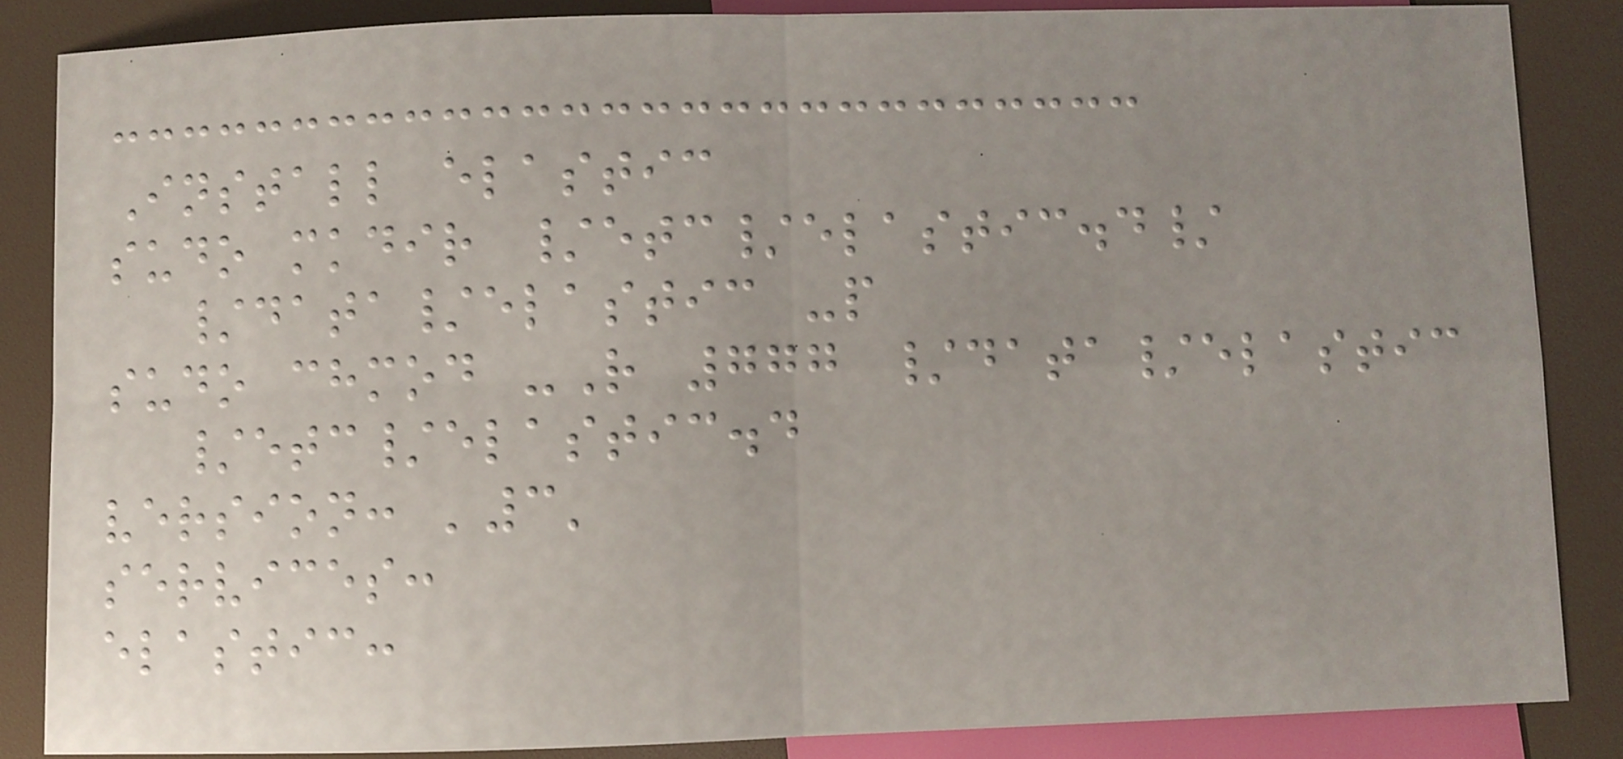Install elastic
sudo mkdir /etc/elastic.d/
/data/elastic -p
sudo chmod -R 777 /data/elastic
/etc/elastic.d
version: '3'
services:
elastic:
